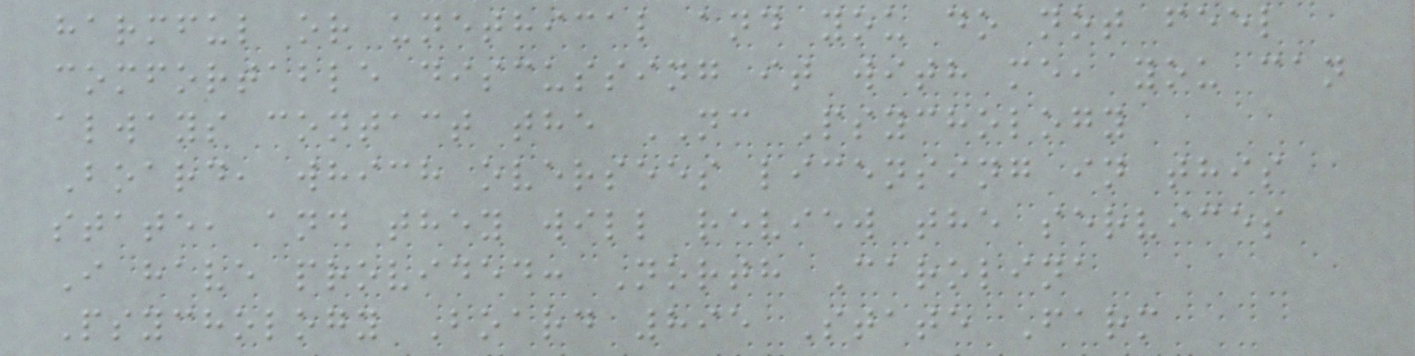harmful or unethical and you do not feel
comfortable discussing it with me, you can
always contact the NC Psychology
Board, which oversees licensing in this
state, and they will review the services
I have provided: North Carolina
Psychology Board 895 State Farm
